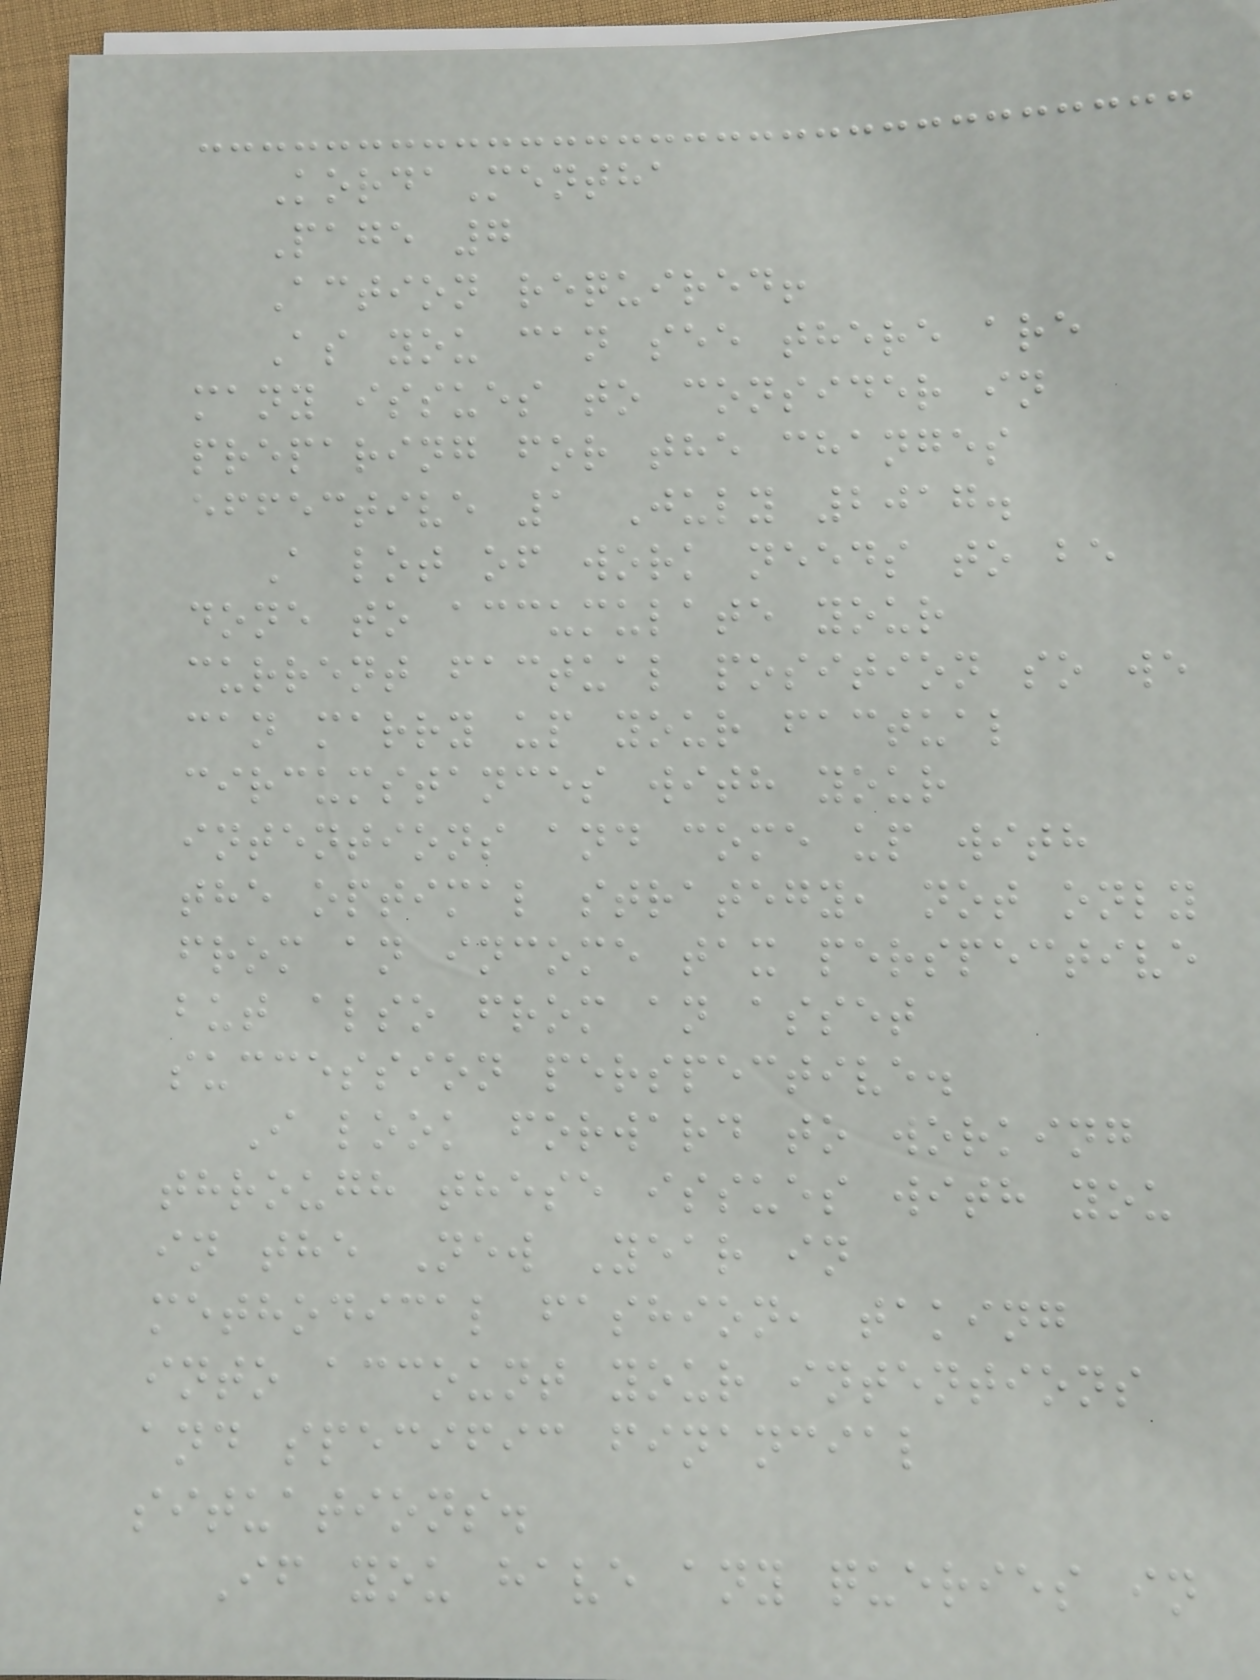KordaMentha
Page 7
Action required!
As you can see there are
many issues to consider in
preparing for the changes
effective 1 July 2017.
A lot of work needs to be
done to accumulate your
current factual position so we
can marry up your factual
circumstances with your
intentions and come up with
the optimal strategy, not only
from an income tax perspective
but also from an asset
succession perspective.
I look forward to working
through these issues with you
in the New Year in
methodical fashion, taking
into account your intentions
and specific financial
situations.
If you have any queries in
